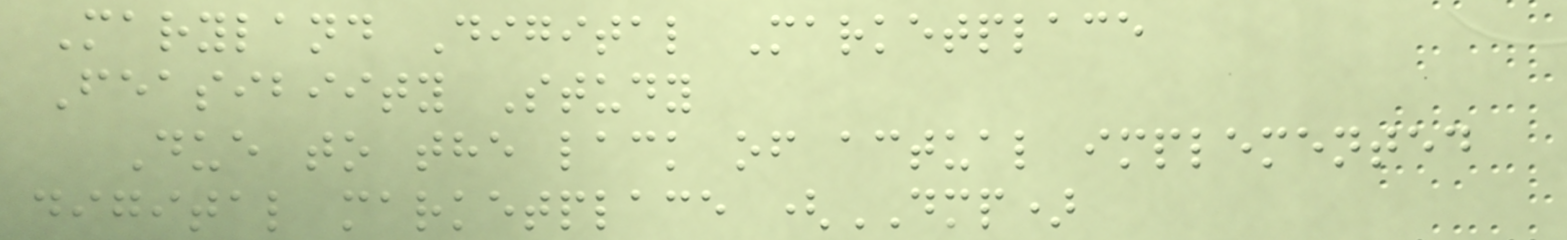Maryland Digital Marketplace
Feasibiity Study
Due to the lack of actual implemented
digital marketplace (DMP)
